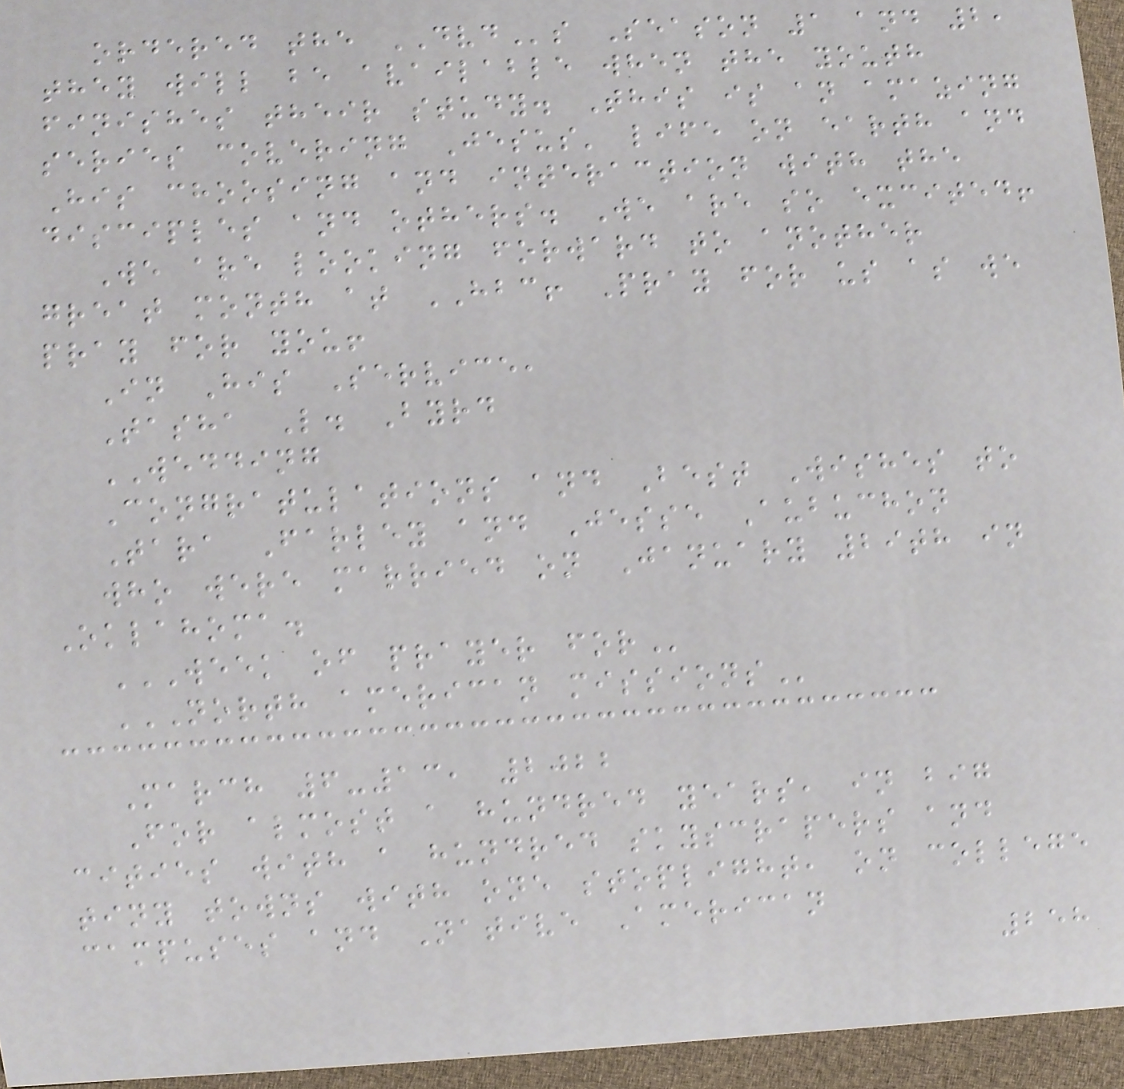ordered the DVDs Season 1 and 2,
they will be available when the youth
finishes their study. This is an amazing
series covering Jesus' life on earth and
His choosing and interaction with the
disciples and others. We are so excited!
We are looking forward to another
great month at HBC! Pray for us as we
pray for you!
In His Service,
Tasha L. Byrd
WEDDING
Congratulations and Best Wishes to
Tara Farley and Jesse Aubuchon
who were married on January 29th in
Oklahoma.
WEEK OF PRAYER FOR
NORTH AMERICAN MISSIONS
March 6-13, 2022
For almost a hundred years, in big
cities with a hundred skyscrapers and
tiny towns with one stoplight, on college
campuses and Native American
258
